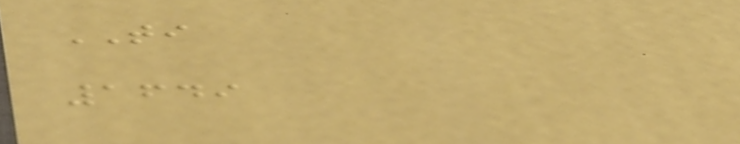TI
1649
